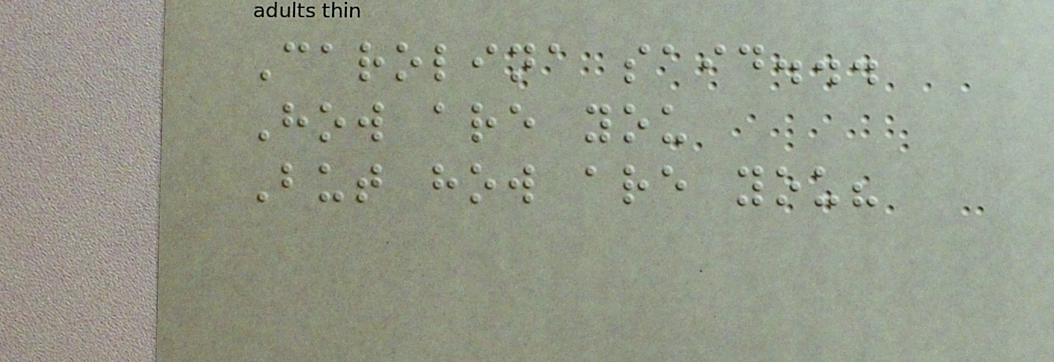Carolina said...
How are you
But how are you?
